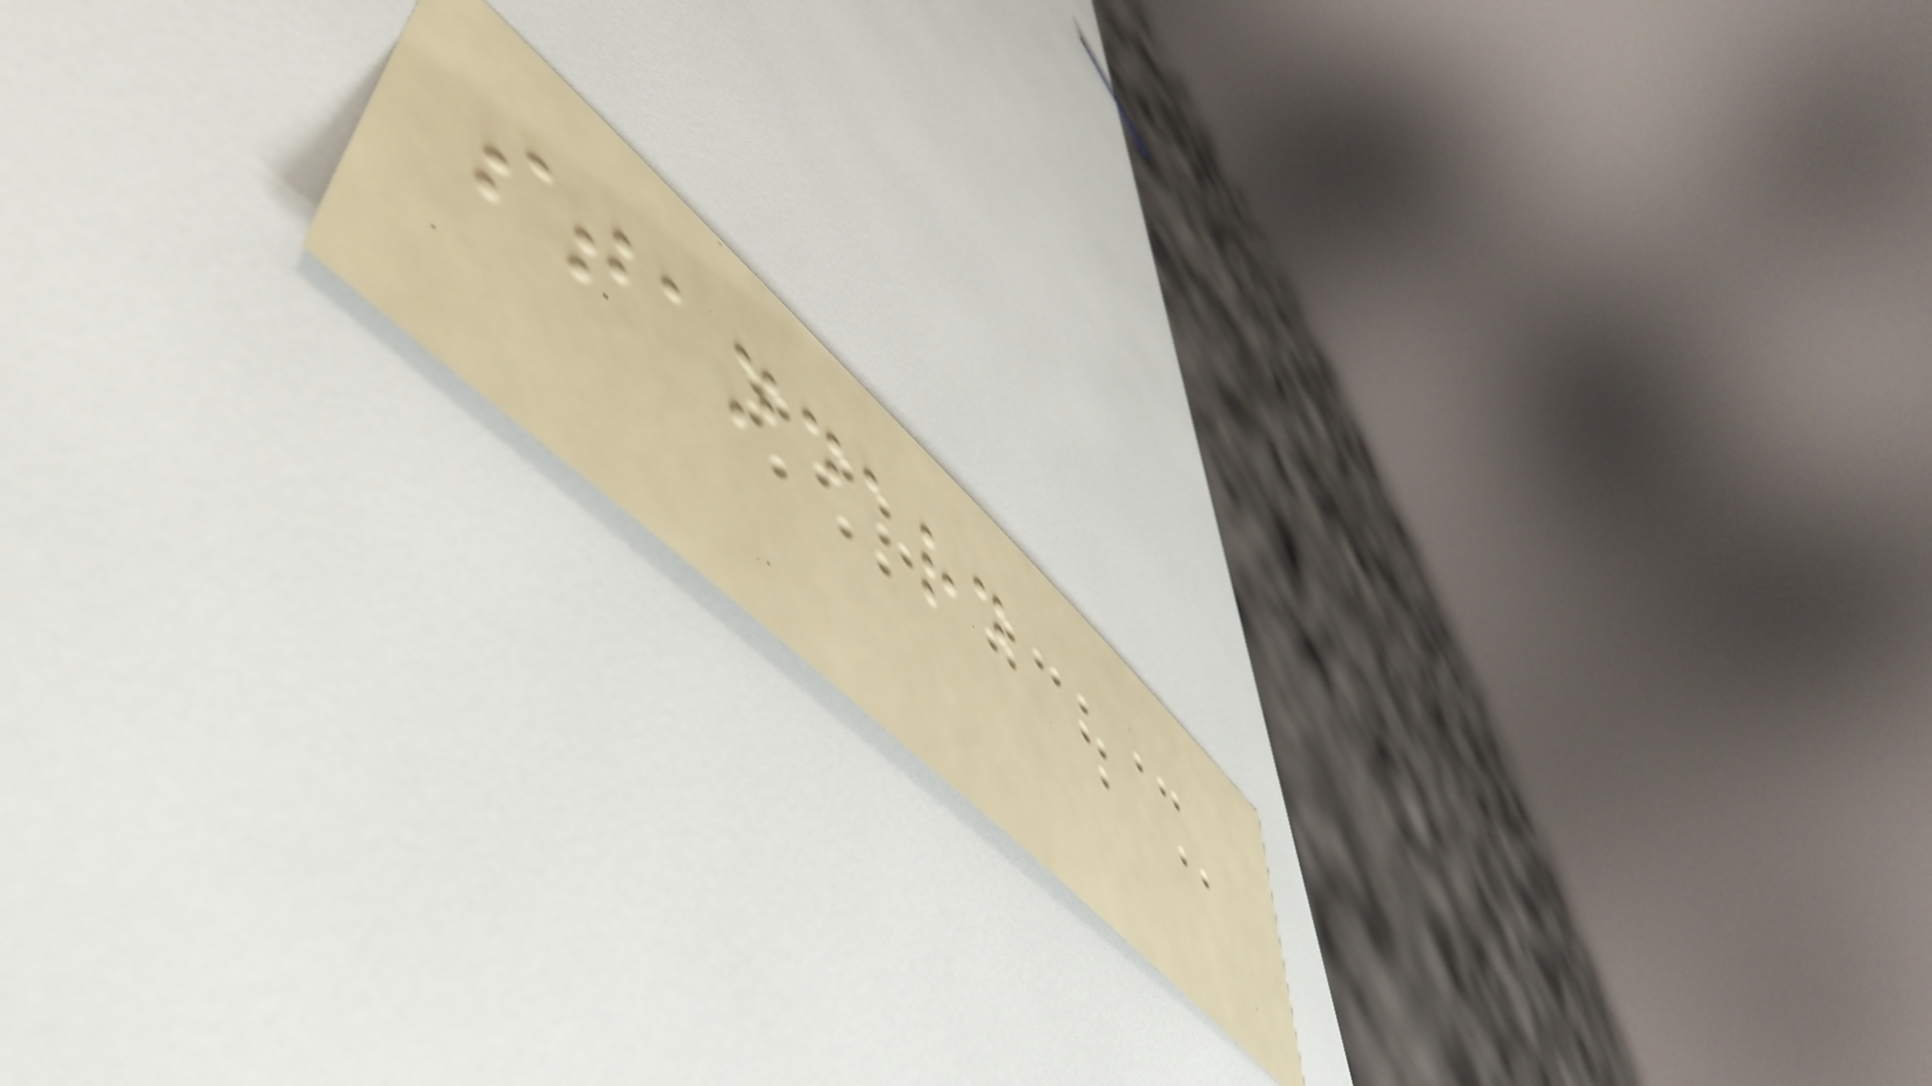standard
